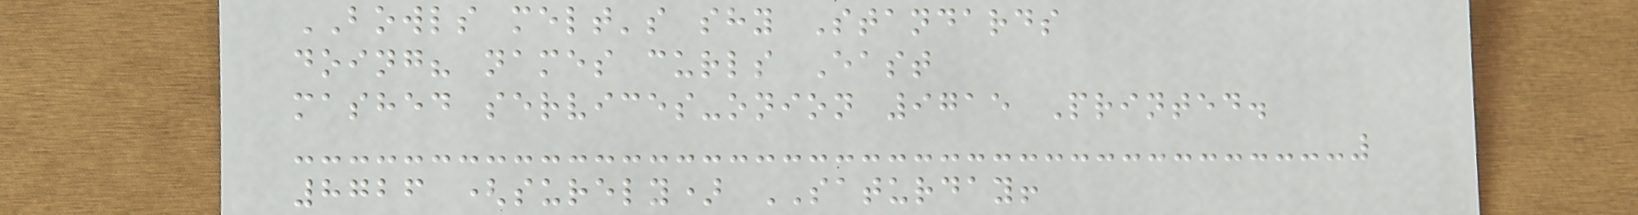BOWLS melt's shy Standards
doing? names curls East
mashed services-onion 9715 Printed.
8726 (surely) SATURDAY!
